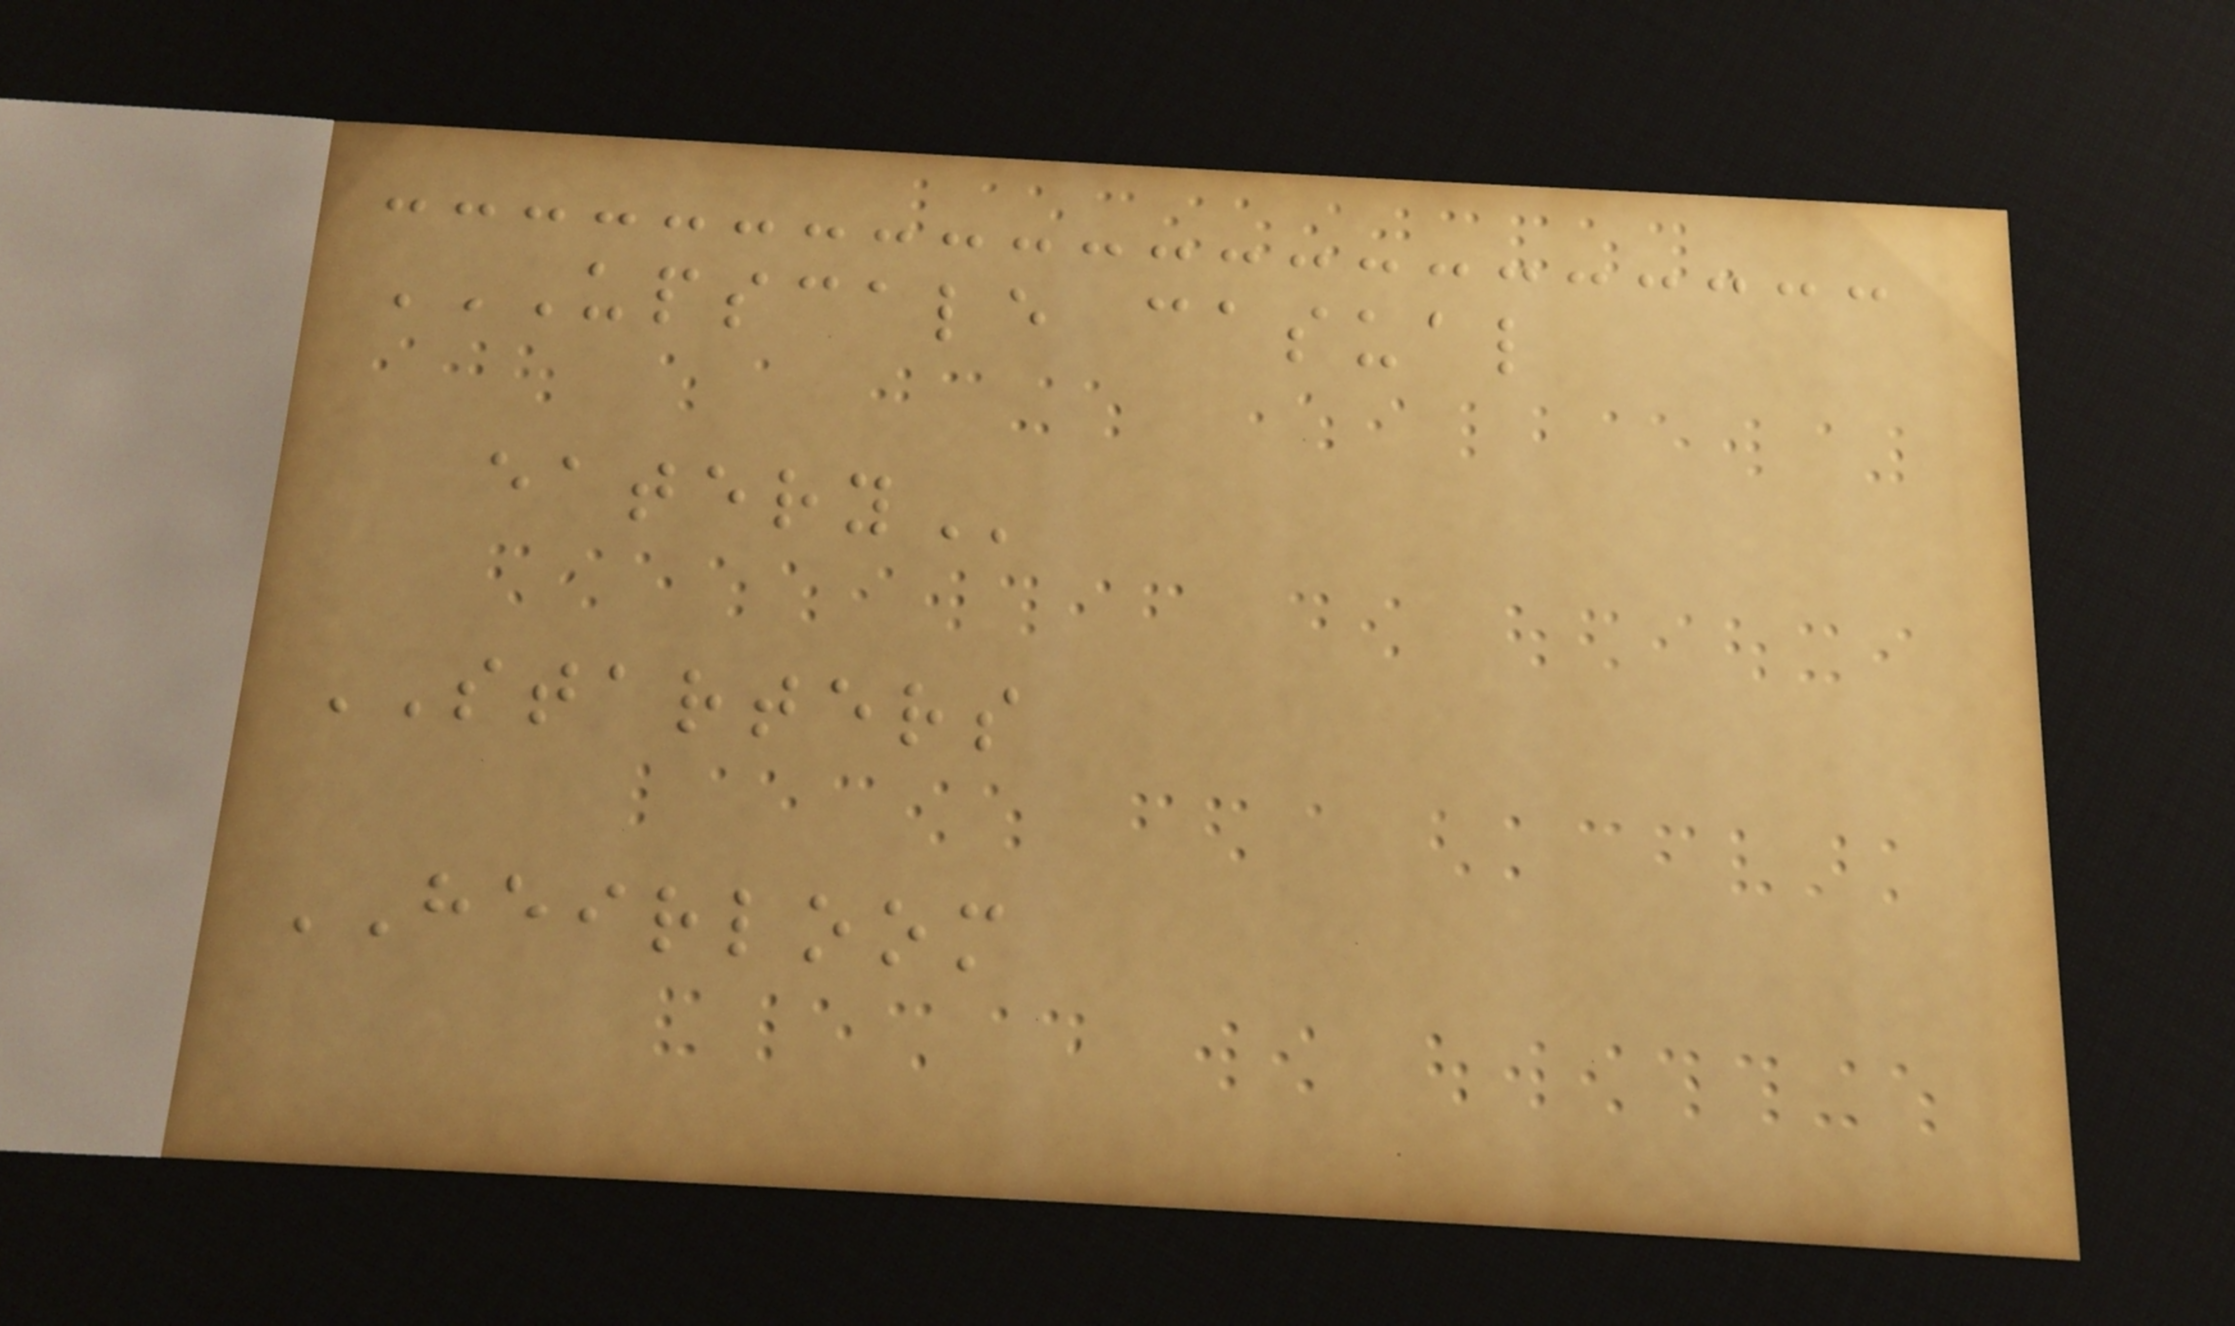UPSCALE CASUAL
EATERY
STARTERS
HEIRLOOM
